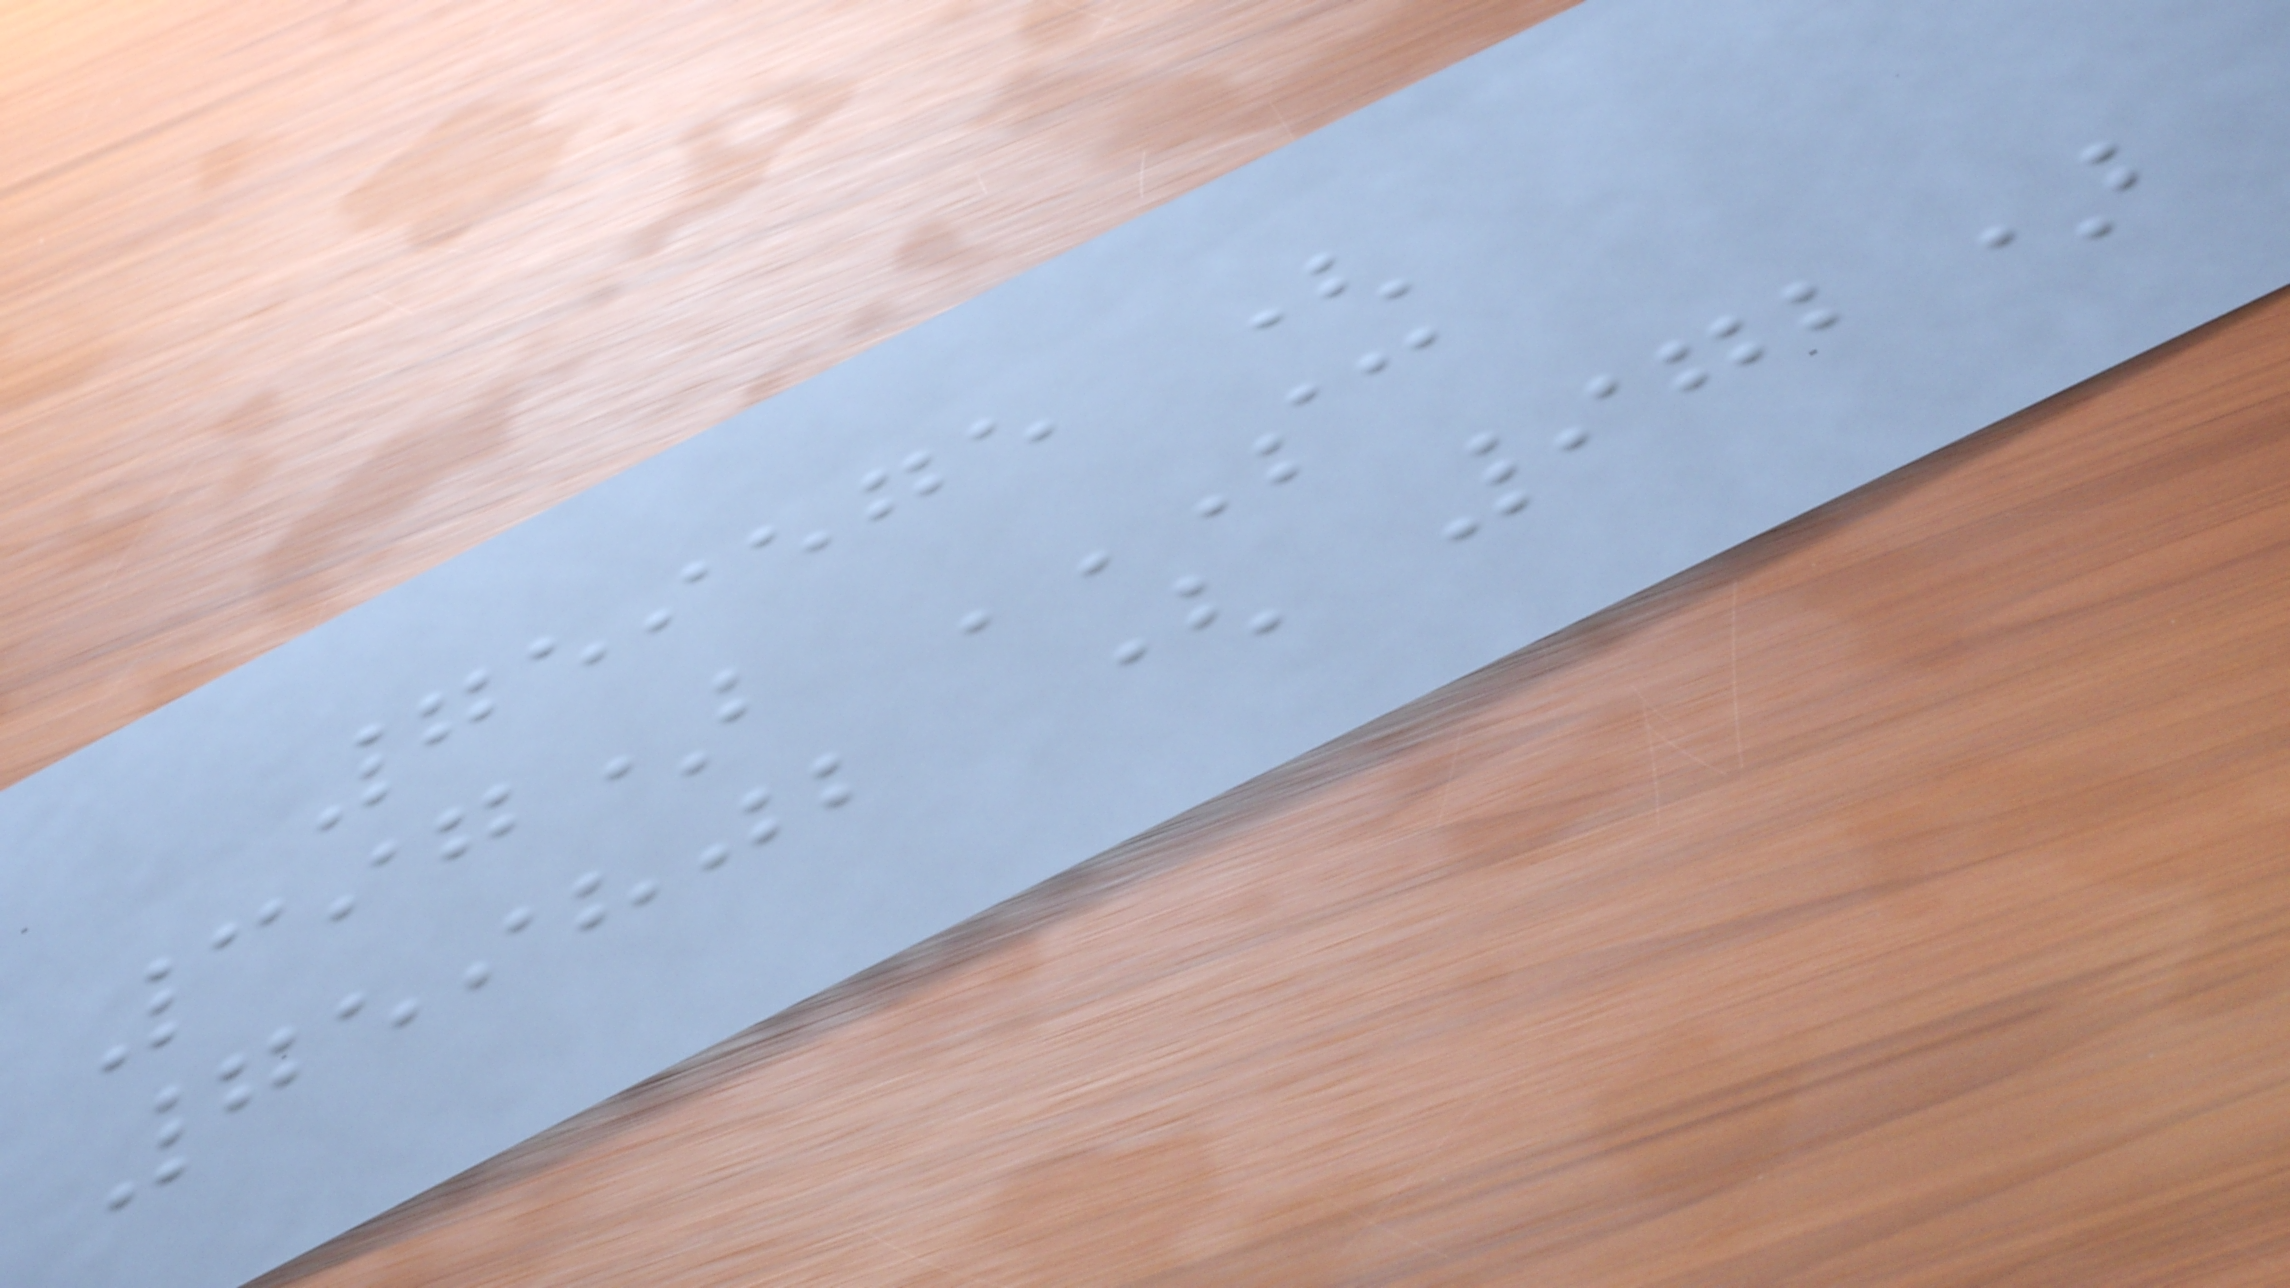759575 (
397) SC
759802 ( 972)
